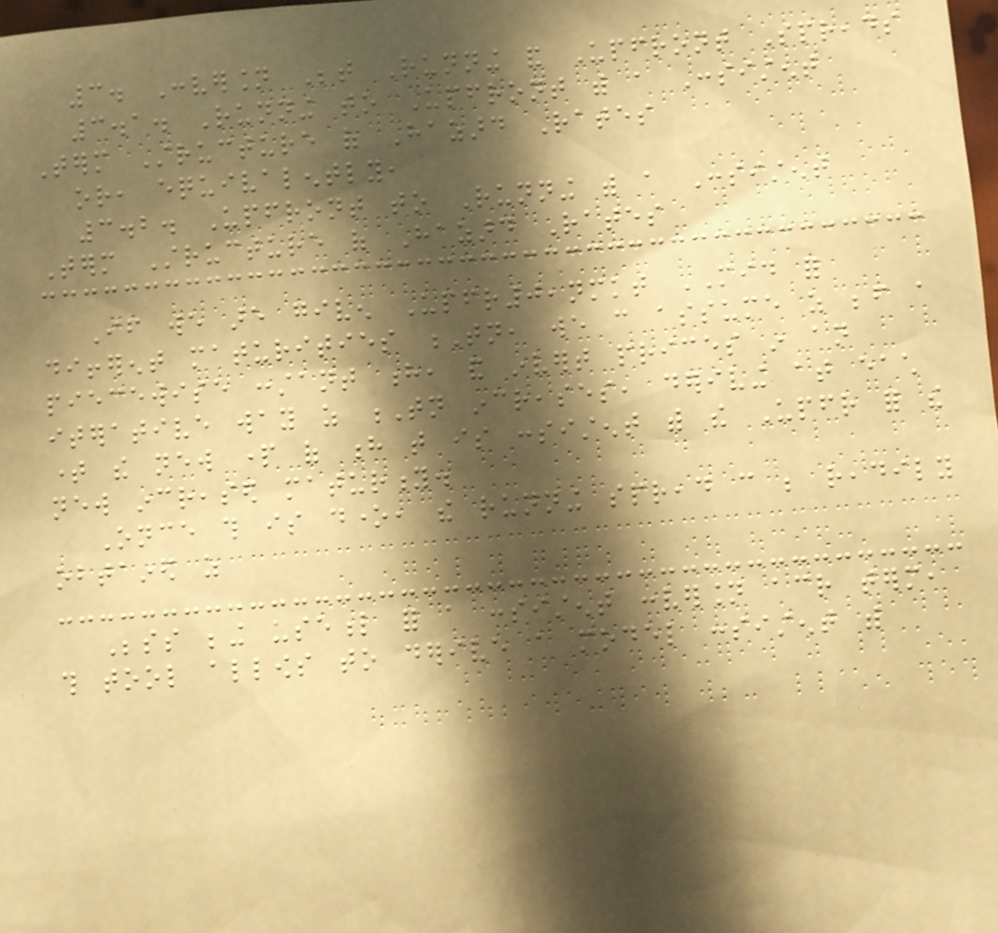3. Conversion Between Running and Upfront Spreads
3.1. Running to Upfront with a Consistent
Term Structure of Hazard Rates
or, equivalently,
3.2. Upfront to Running with a Consistent
Term Structure of Hazard Rates
If we are given Upfr0,nmkt MID for
different maturities Tn, we can assume as before a
piecewise constant h, and invert prices in an
iterative way as Tn increases, deriving at each
time the new part of h that is consistent with the Upfr for the
new increased maturity.
Once this is done, the running spread can be readily
obtained as
Besides being useful for a consistent conversion across term,
this tool allows to derive a model consistent with
